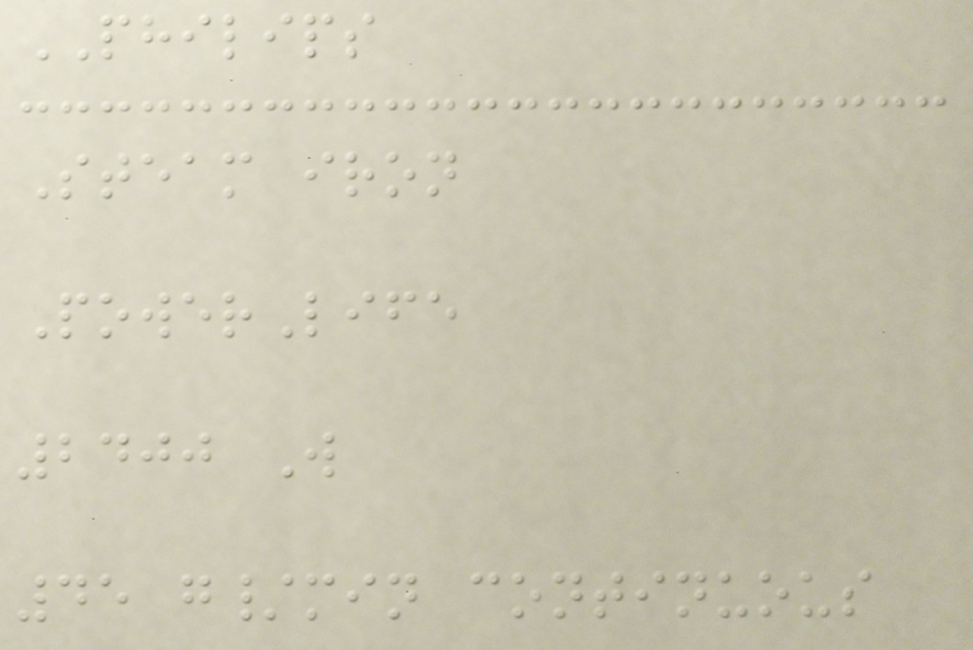PHILIPS
Steam iron
PowerLife
2400 W
45 g/min continuous
